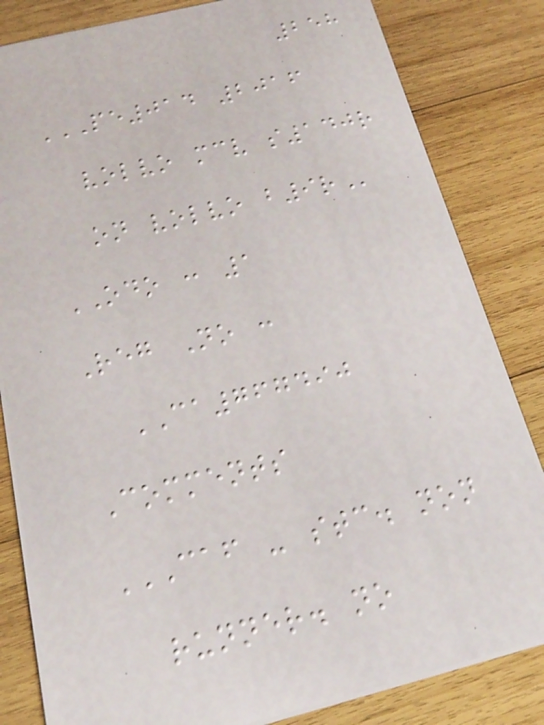258
PE014 2016
VOLVO MCV S140R
ON VOLVO B9R
ODO : 1
Reg No :
CA767490
Comments
CAF - STC. NON
RUNNER. NO
